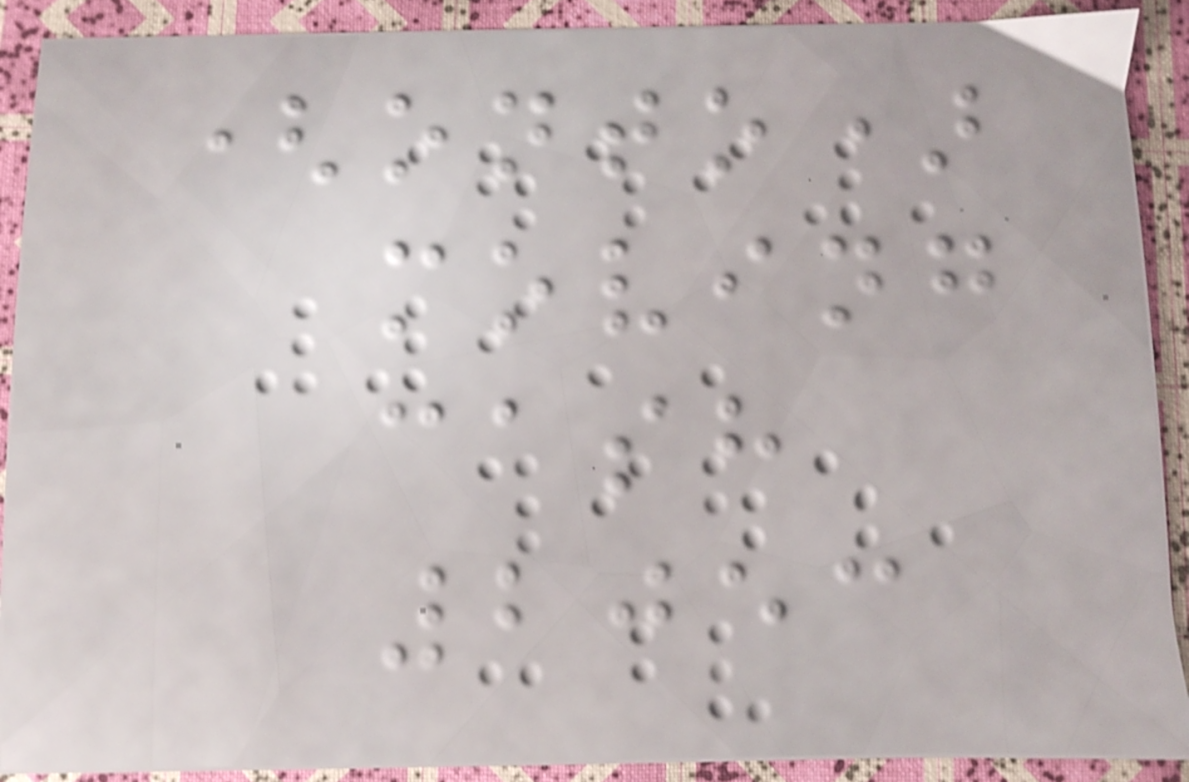(onto)
moving
cash
2053
